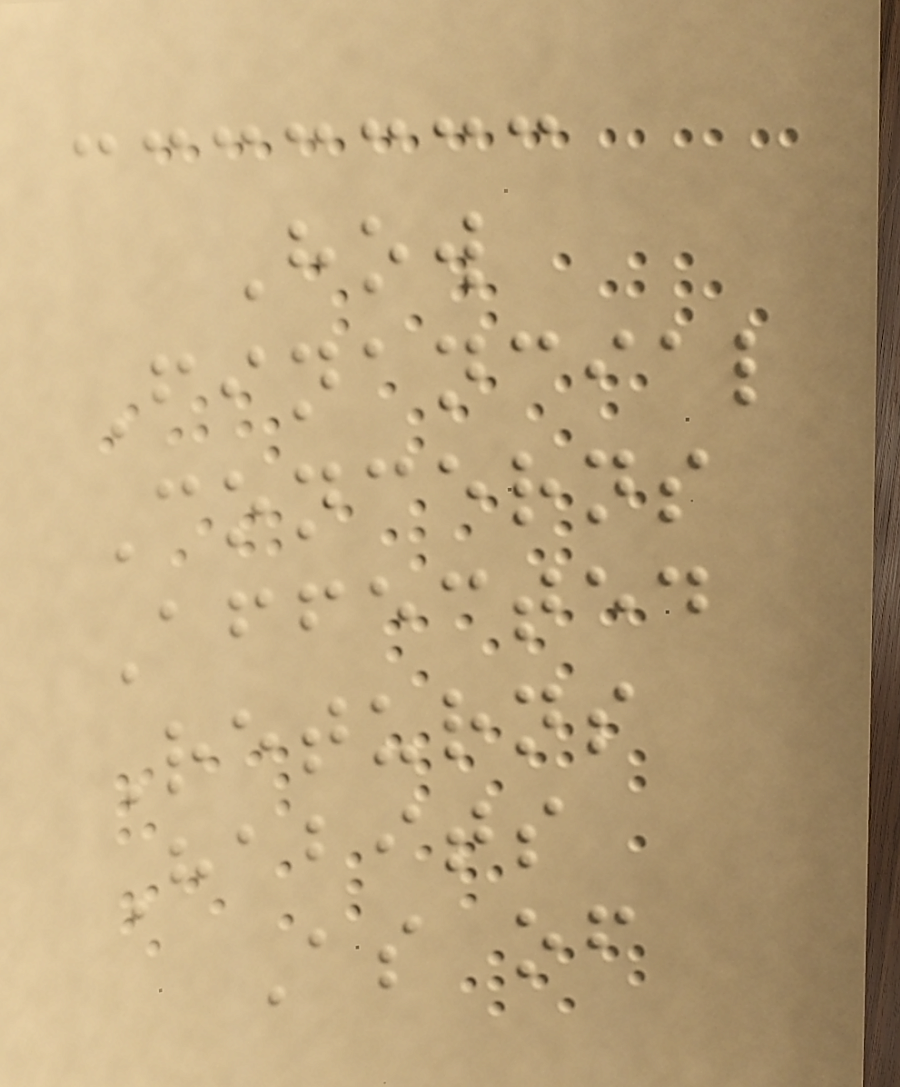How
Financial
Concerns
Affected
Returns
Habits
As of
